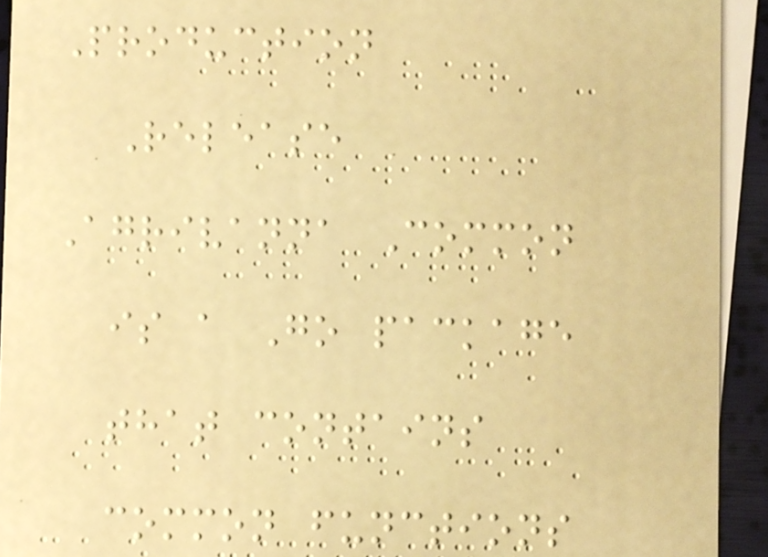Production
Release
Agrivanna Common
is a Go package
that contains
common functions
